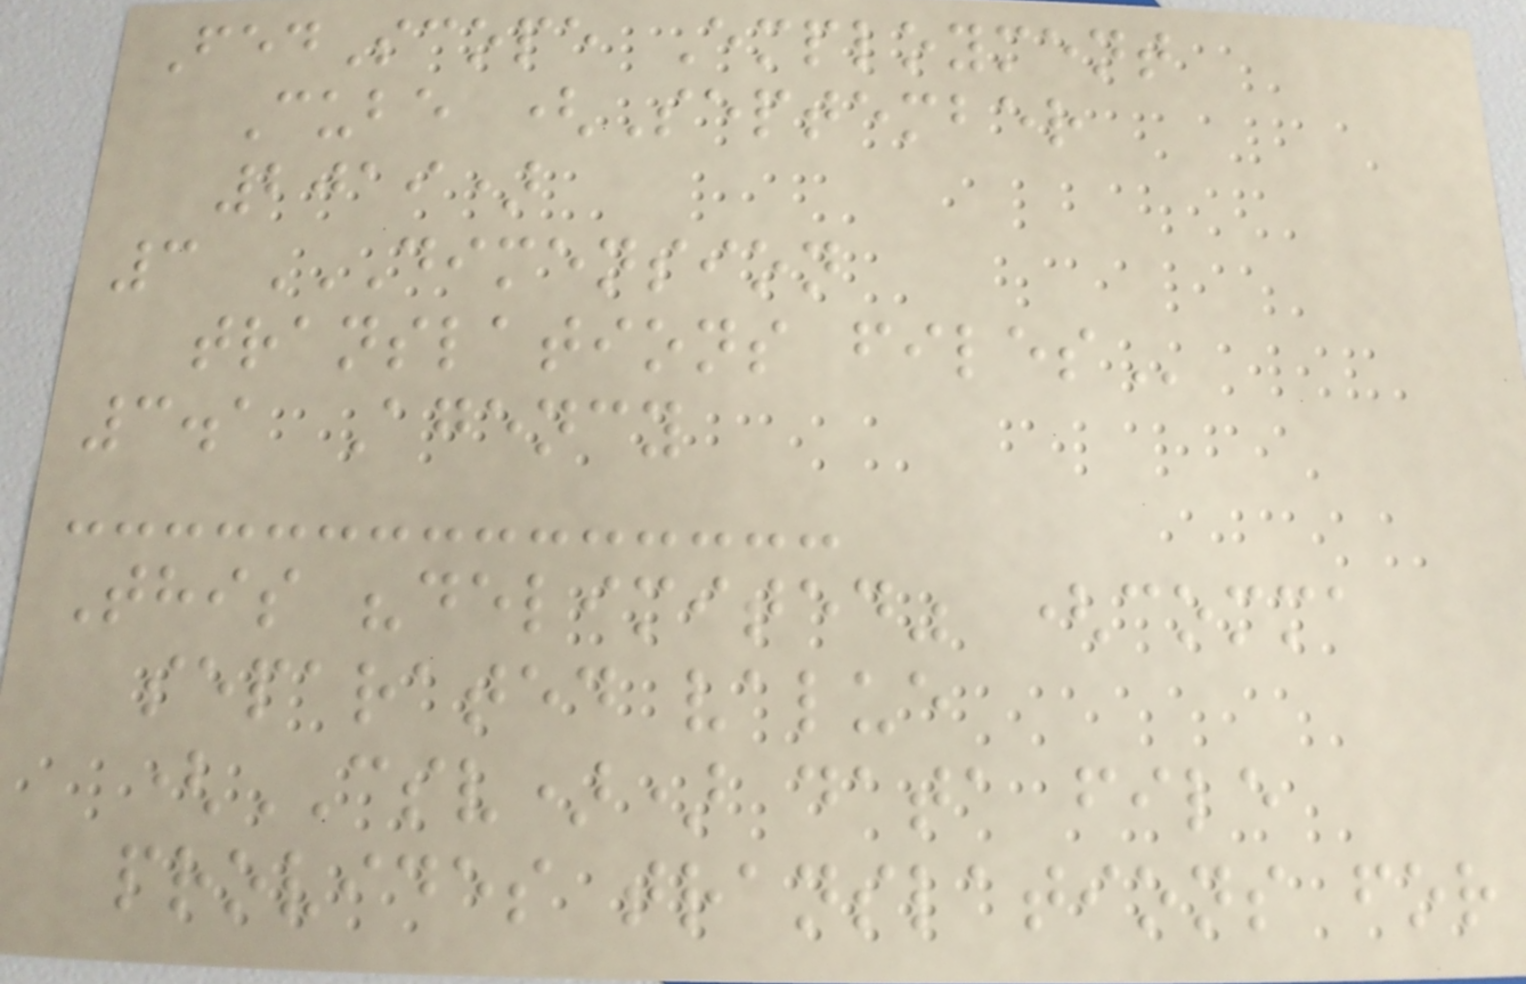FedScope Employment
Cube (September
2019)
3 DIMENSION
TRANSLATIONS FILES
3.1 Agency
This "delimited" (comma
separated value
(CSV)) data file
provides translations for
